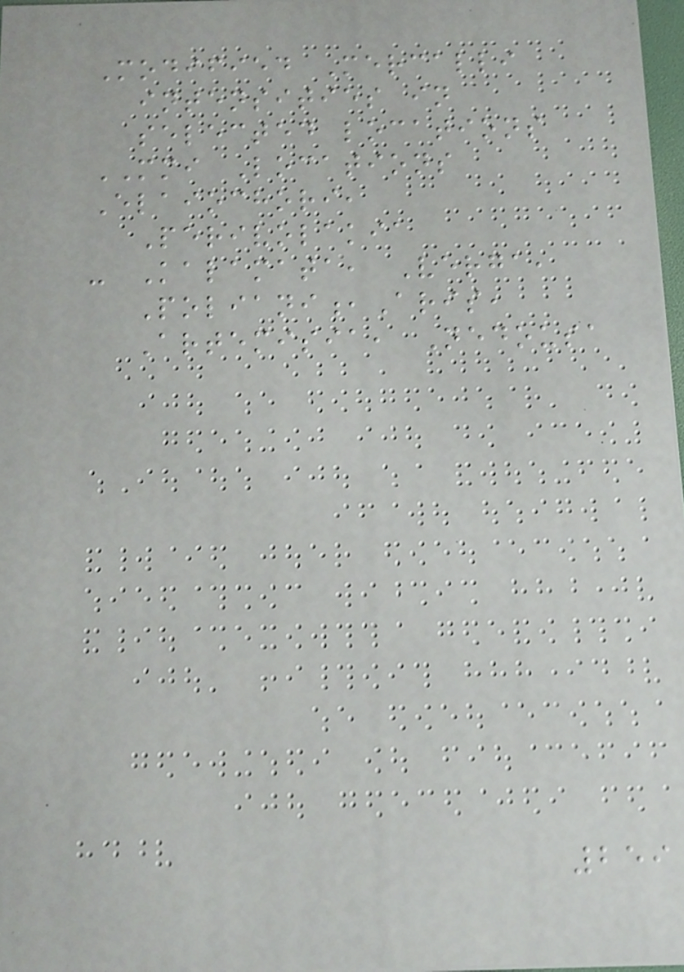Modified Mercalli
intensities in
selected locations
MMI Locations
Elaiochori,
Perivolakia
- Kalamata, Verga,
Poliani,Aris,
Artemisia, Nedousa
259
